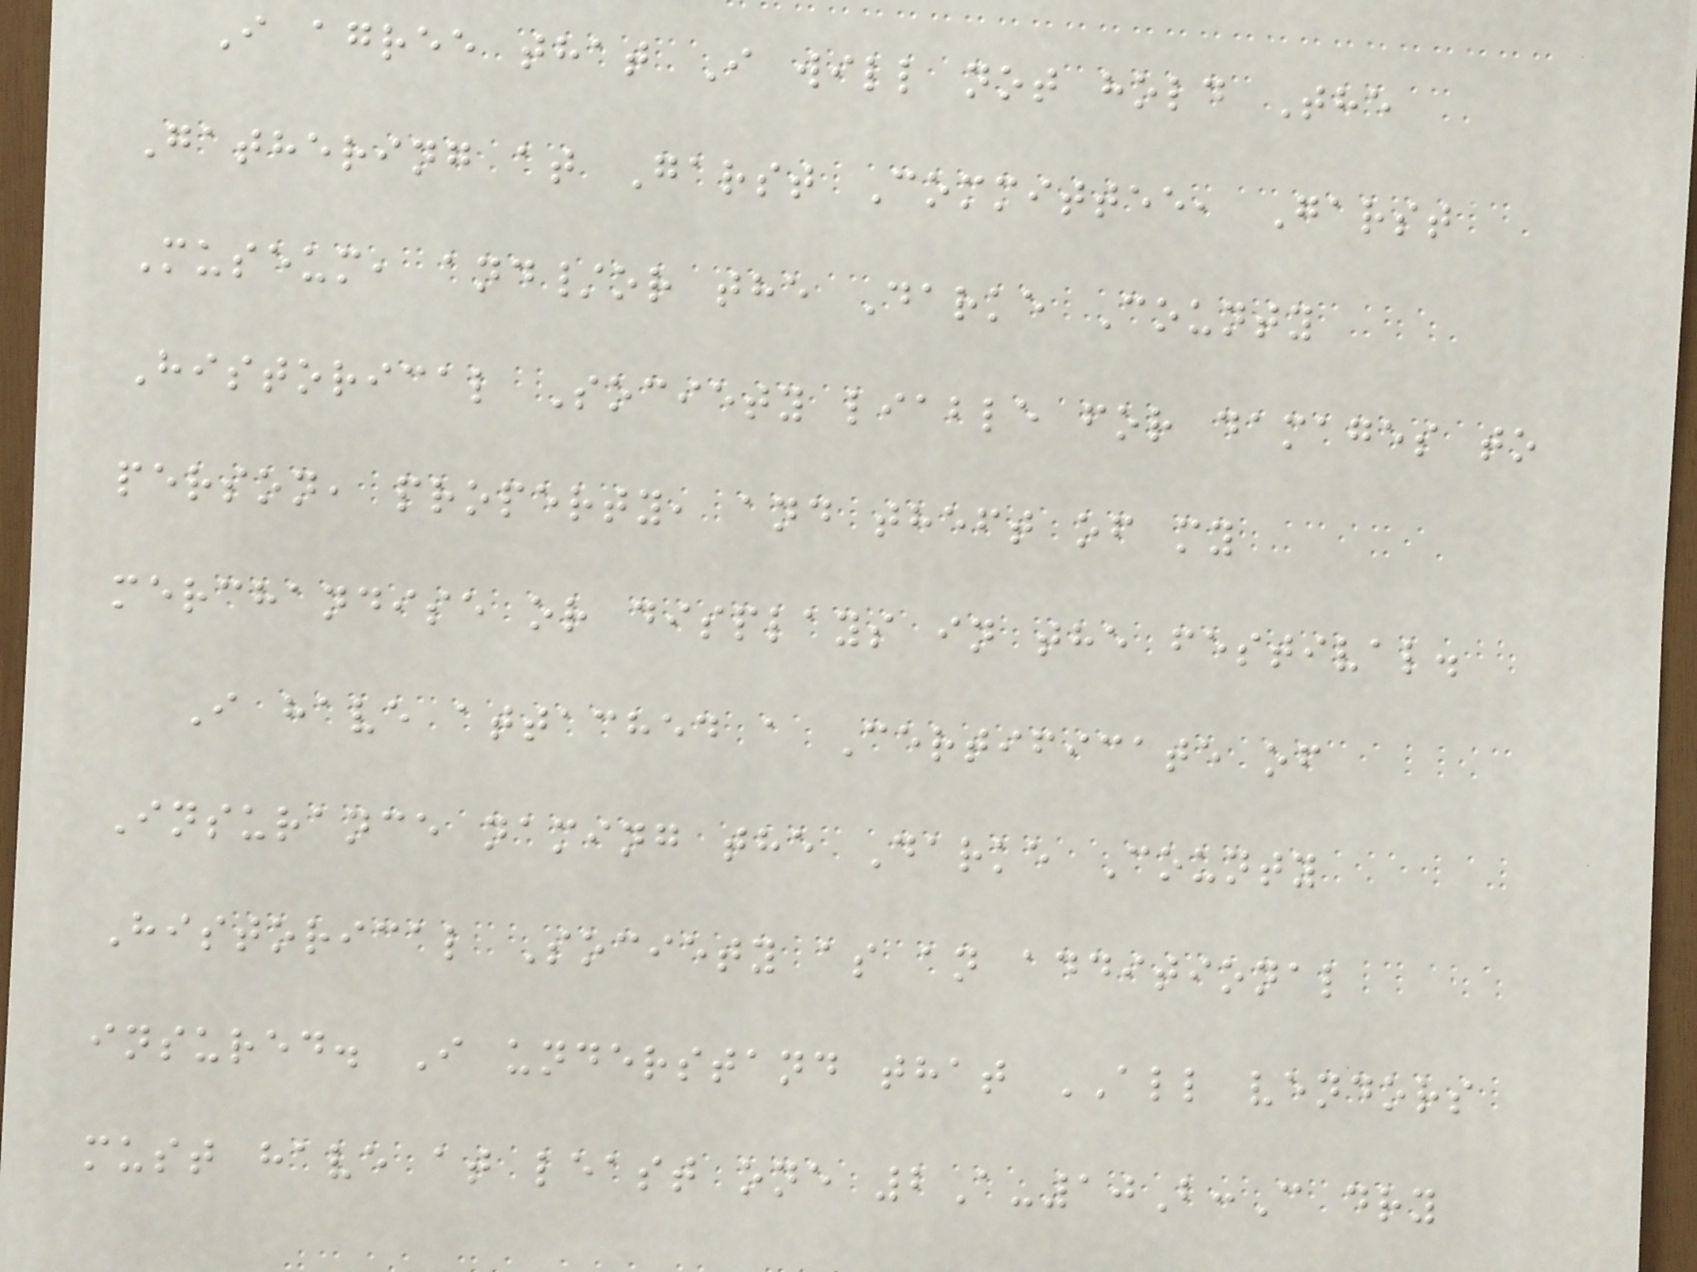I agree that I will not hold The
Gathering at Garst Committee, Garst
Museum, and/or the Darke County
Historical Society liable for damages to
person, property, and theft of my
merchandise or displays in the festival.
I have attached a Certificate of
Insurance naming the Darke County
Historical Society as an additional
insured. I understand that ALL vendors
must have at least one 2A-10B:C dry
